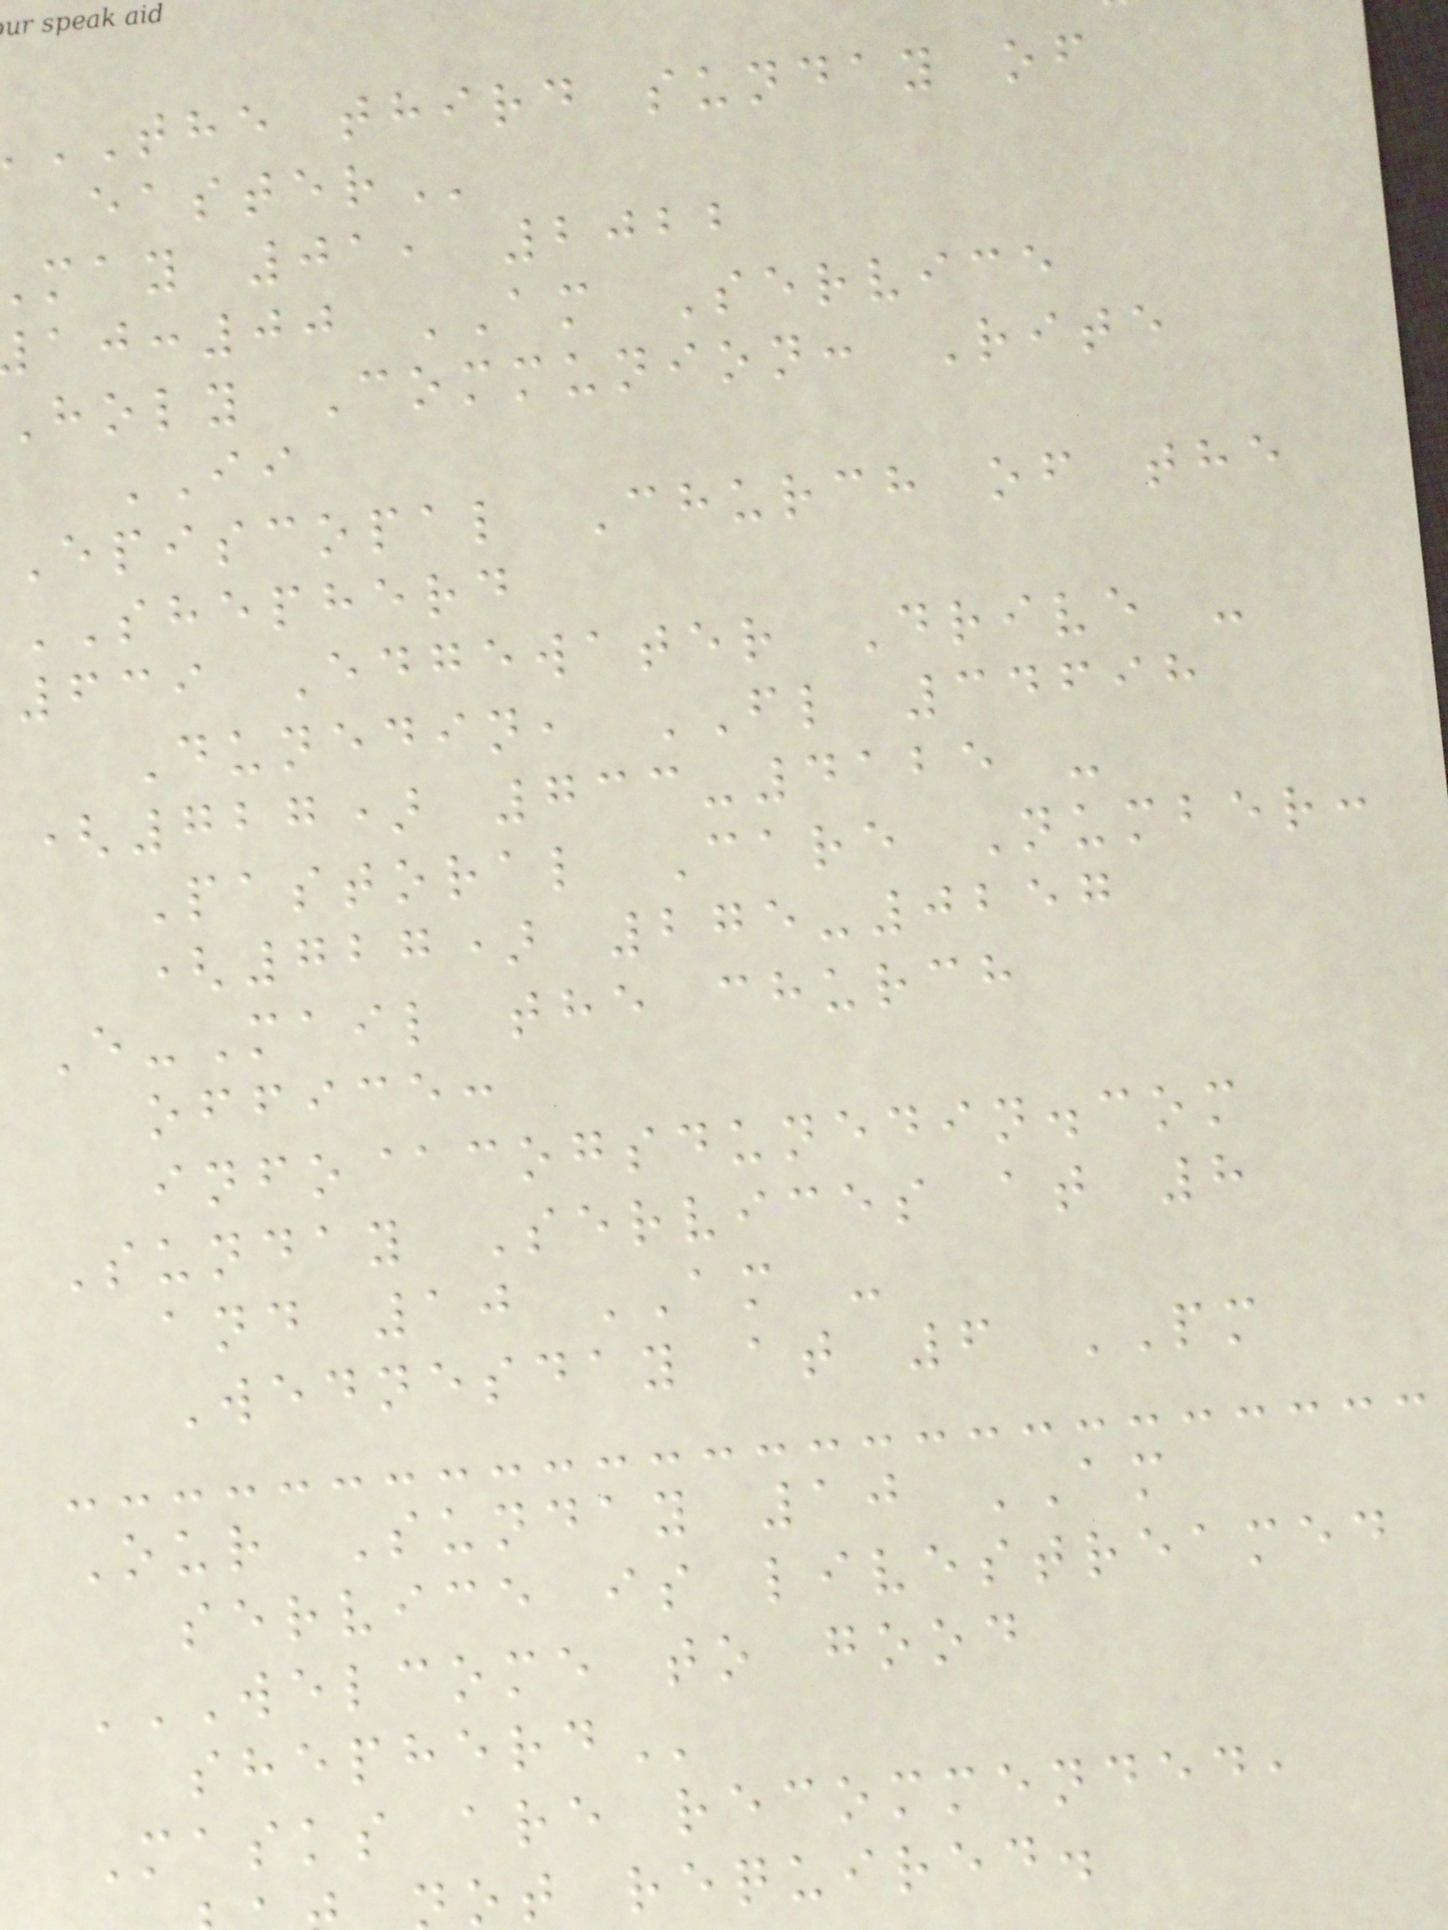THE third sunday of
may 01, 2022
:00 AM Service
holy Communion: Rite
II
Episcopal Church of the
SHEPHERD
639 Edgewater Drive -
Dunedin, FL 34698
(727) 733-4125 -
Pastoral Care Number:
(727) 275-0257
E-Mail the church
office:
info@cogsdunedin.com
Sunday Services at 8
and 10 AM -
Wednesday at 6 PM
Our Sunday 10 AM
service is livestreamed
WELCOME TO GOOD
Masks are recommended,
ot required.
